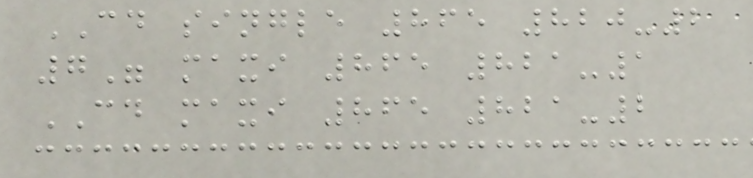CD single 865 820-2
7" maxi 865 821-1
CD maxi 865 821-2
